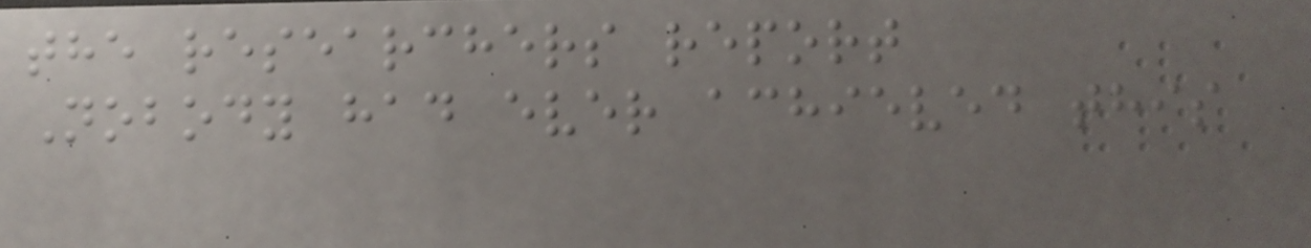the researchers report
Nobody had ever achieved this
